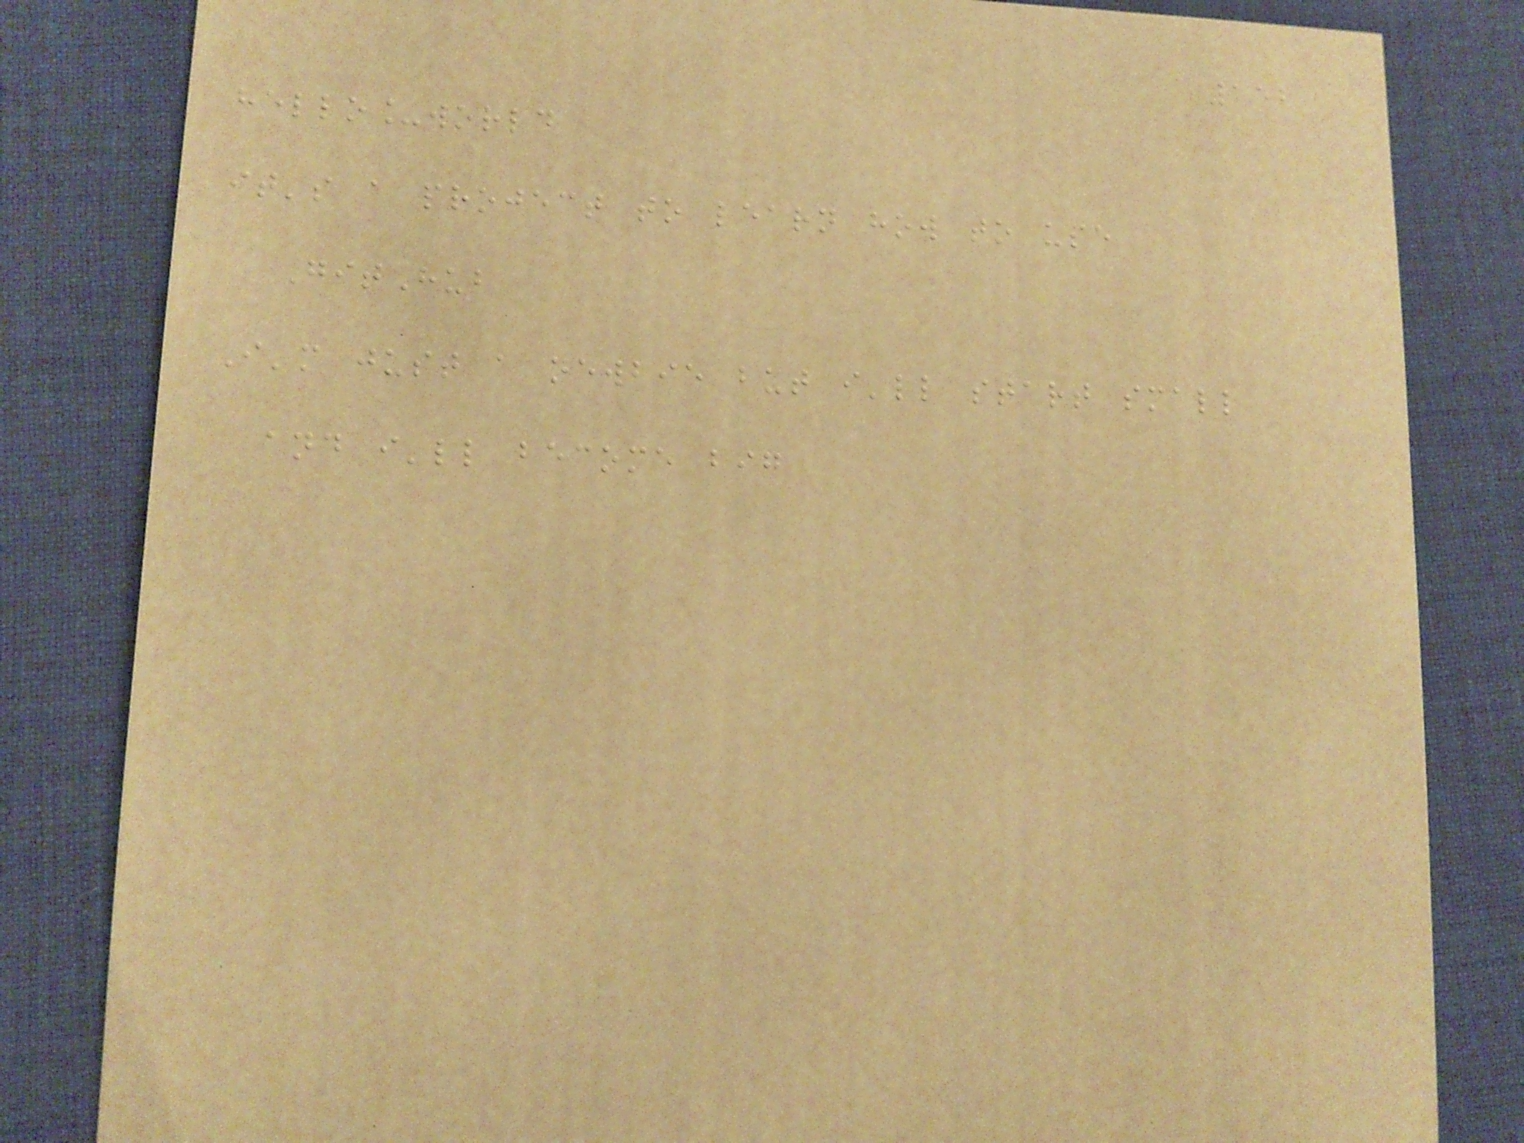152
hello_world
it's a project to learn how to use
GitHub
I'm just a newbie but i'll start small
and i'll become big
